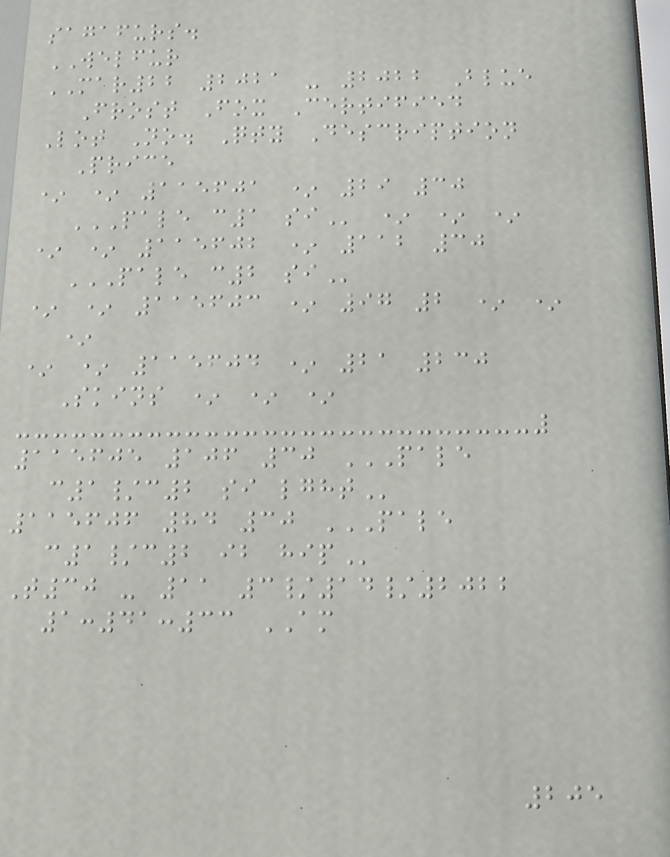sagafurs.
WELFUR
MAR22 2021 - 2022 Blue
Frost Fox Certified
Lot No. Qty Description
Price
* * 115601 * 29 30
PALE C1 SI * * *
* * 115602 * 112 30
PALE C2 SI
* * 115603 * 97 2 * *
*
* * 115604 * 21 230
Skins * * *
115605 106 30 PALE
C1/C2 SI LGHT
115606 84 30 PALE
C1/C2 IB HIP
T30 - 11 3/14/2022
1:41:33 AM
205
